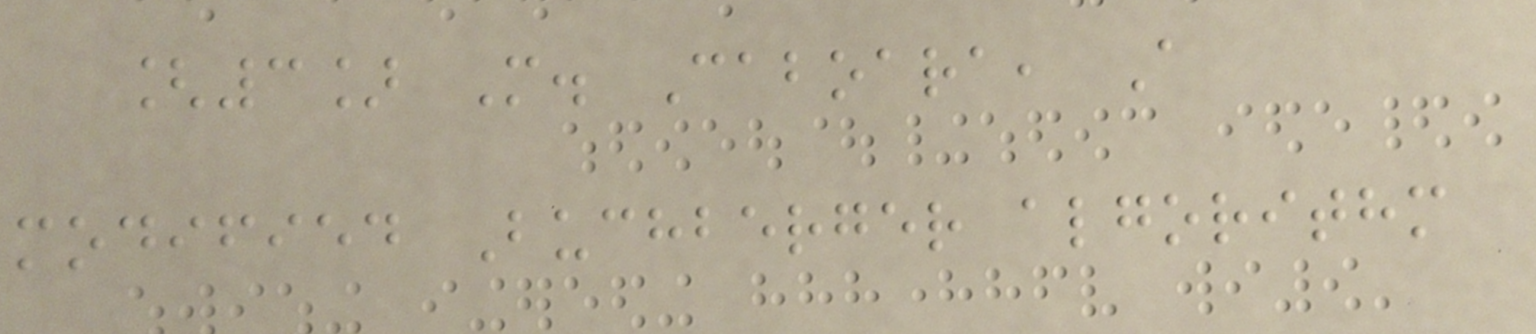[3] M. Caboara, A
modified Buchberger algorithm
